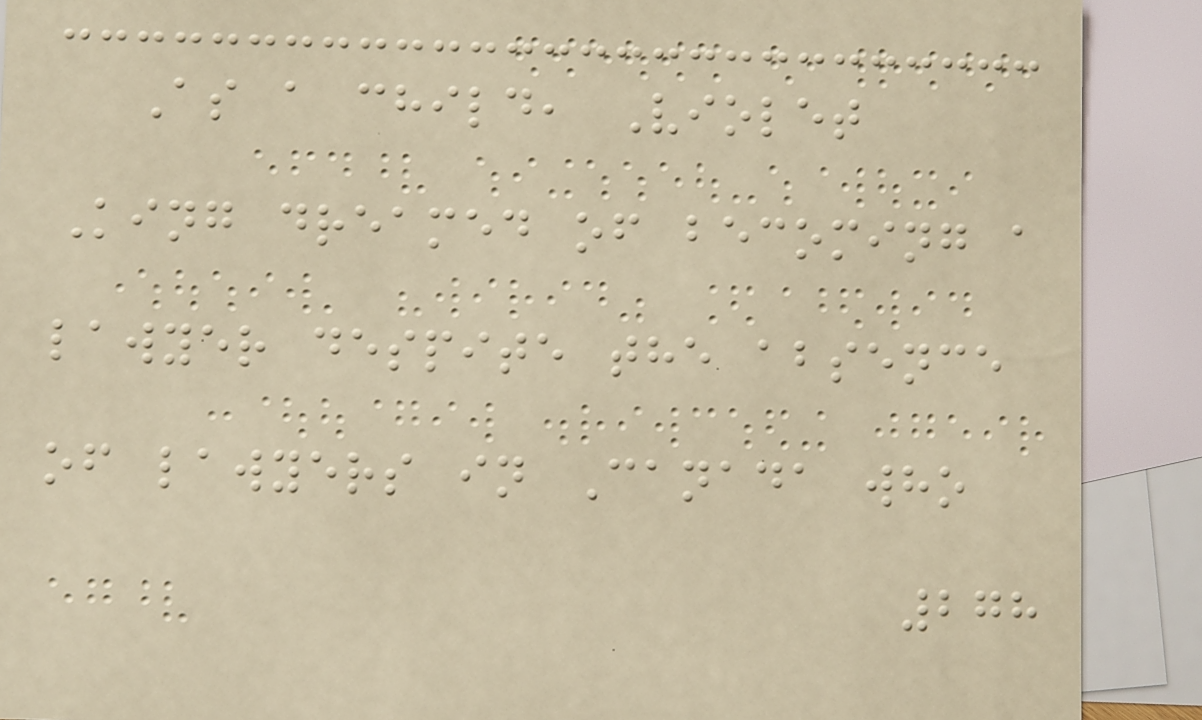As a child, Violet
King dreamed of becoming a
lawyer despite the absence
of lawyers in Canada who
278
